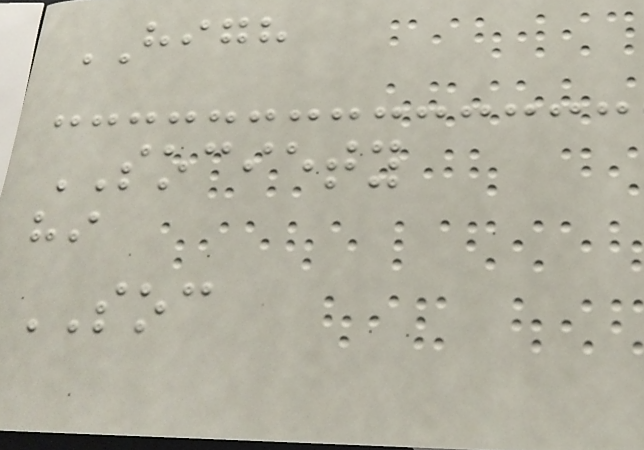HIGH
SOCIETY
hi
SOC
